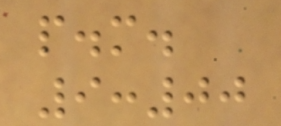p.m.
9:00
